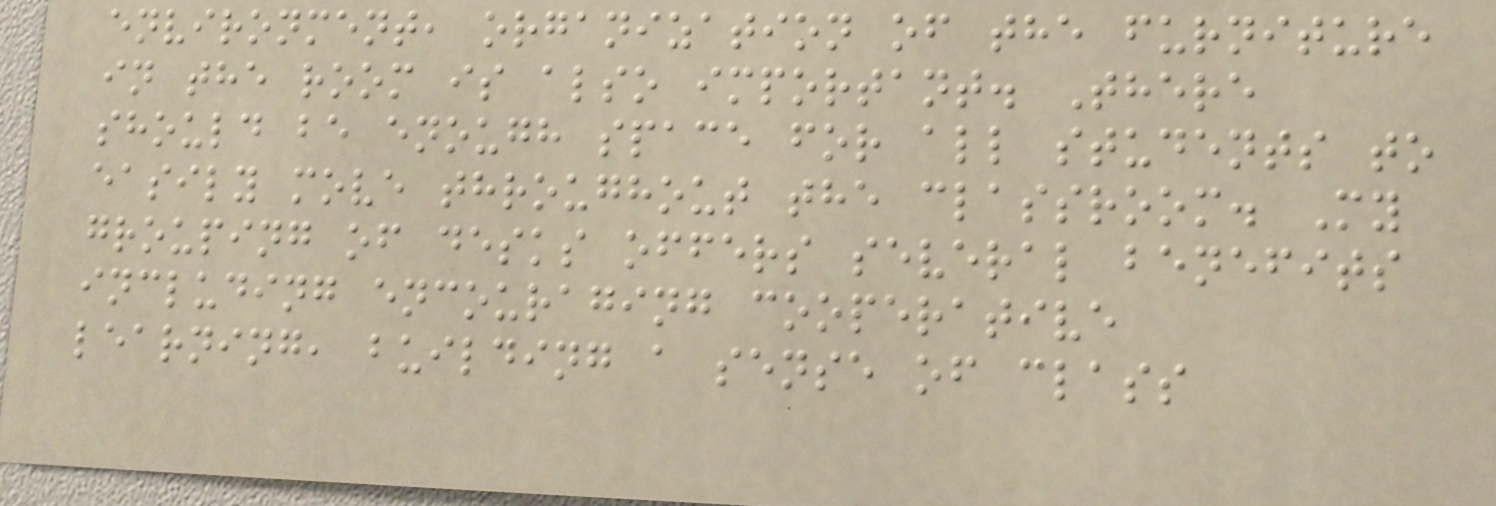environment, organization of the furniture
in the room is also important. There
should be enough space for all students to
easily move throughout the classroom. My
grouping of desks offers several benefits
including encouraging cooperative
learning, building a sense of class
